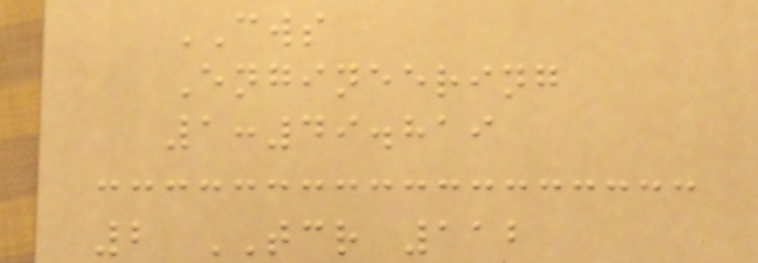CWS
Engineering
1:49.819
2 TCR 112
